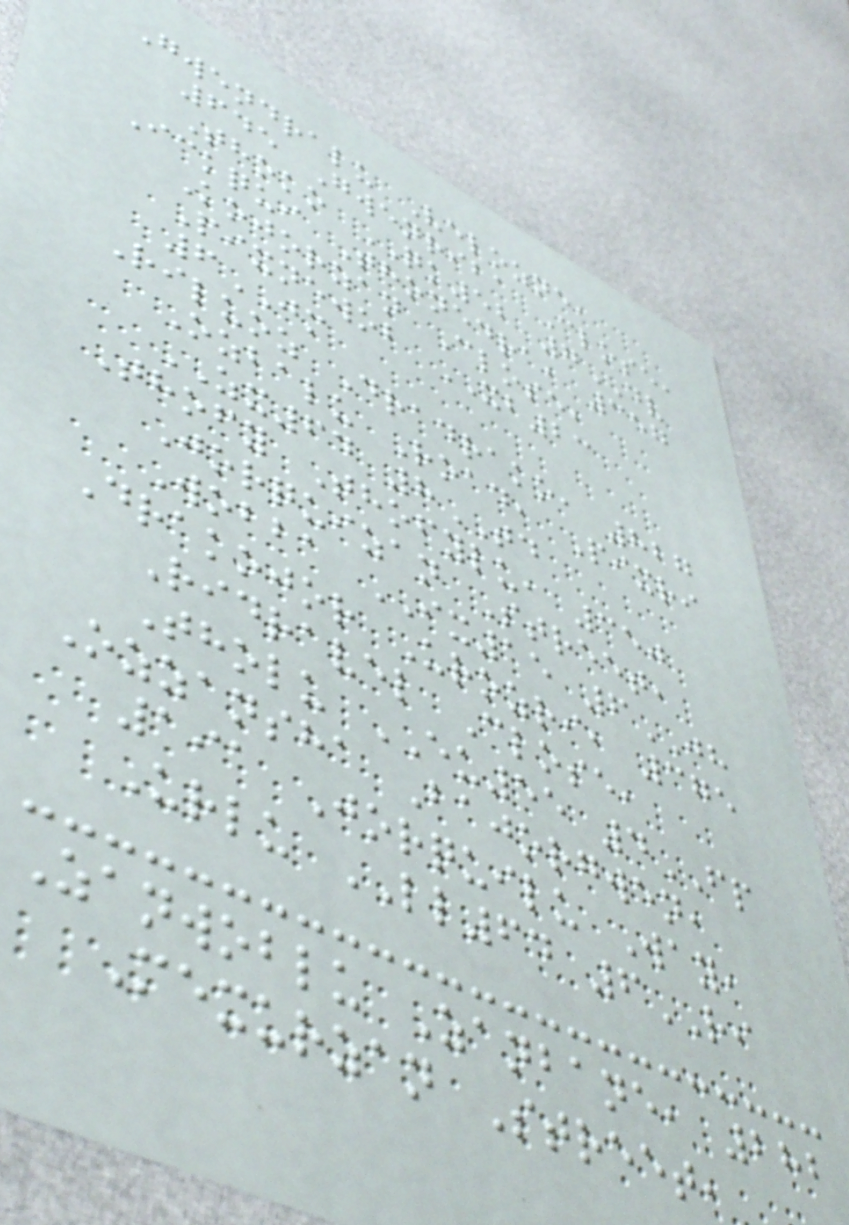Gwendralu Velozne,
645 Gwenriba Close,
Thoko QK52 7DV
Ickqui Thonedra, 357
Kojorzan Close,
Pixnewob XB23
6JM
Riluoz Dradrako, 827
Ozbalu Road, Pixri
ZX64 8TD
Thofy Thofylu, 350
Jorquizan Street,
Wobba IX15 6JH
Drakojor Urozri, 375
Ridravel Close,
Tholu EU55 4FP
Ozzansha Bajorgwen,
191 Jorquilu Way,
Urlu LL64 6RI
Zanwoblu Zanbane, 282
Mexurzan Street,
